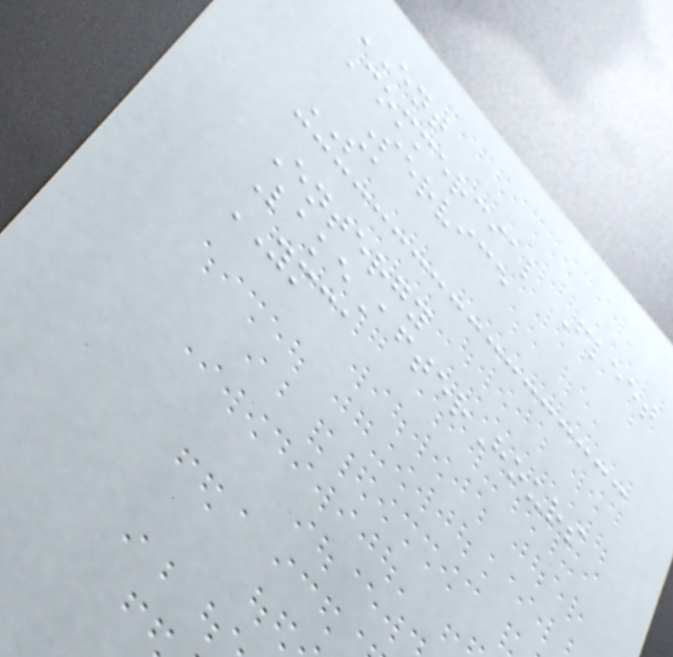ENT
Commercial Fleet
Service
SA
Entergy
LakeAfterHours
YMCA
